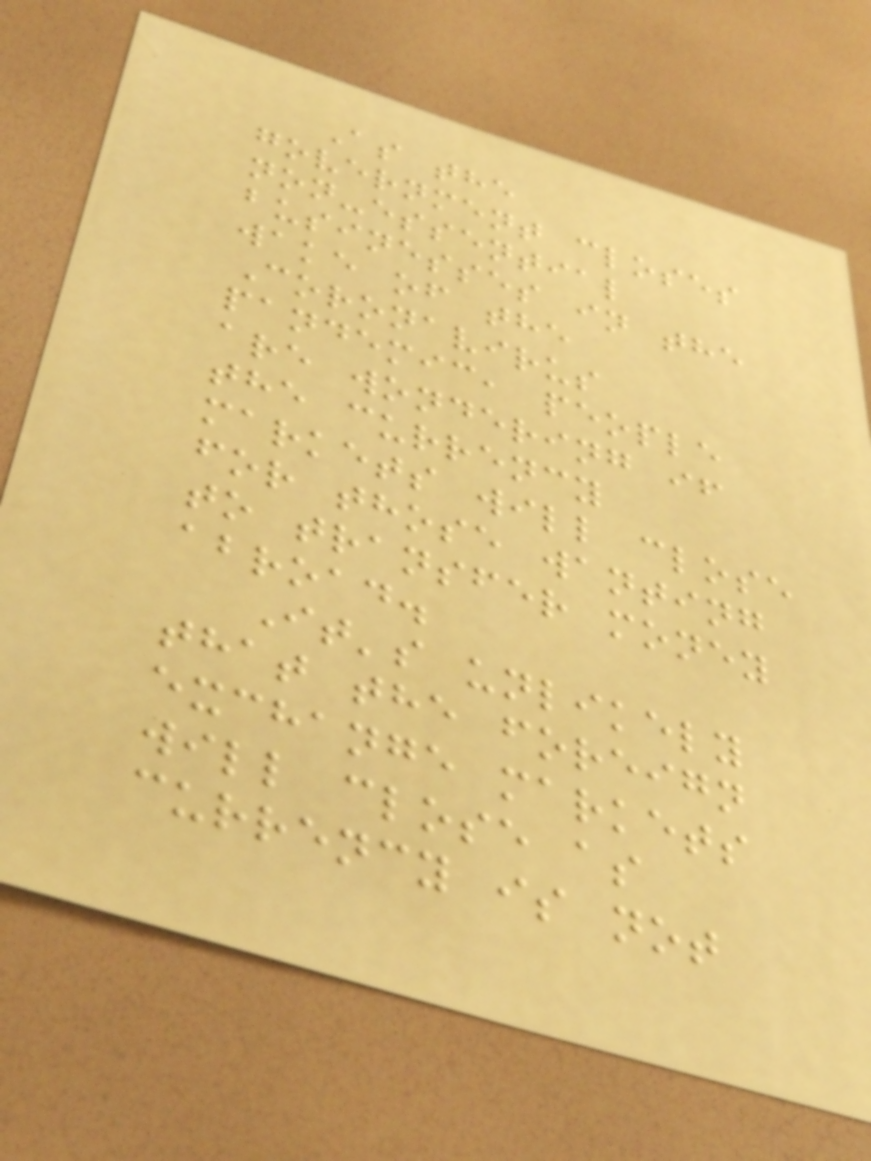As the
government closes
non-essential
businesses in the
wake of the
Coronavirus
pandemic, people
are wondering if
the currency
markets will close
for those wanting
to transfer money
abroad.
It's unlikely
that the foreign
exchange markets
will close as
currency is not
